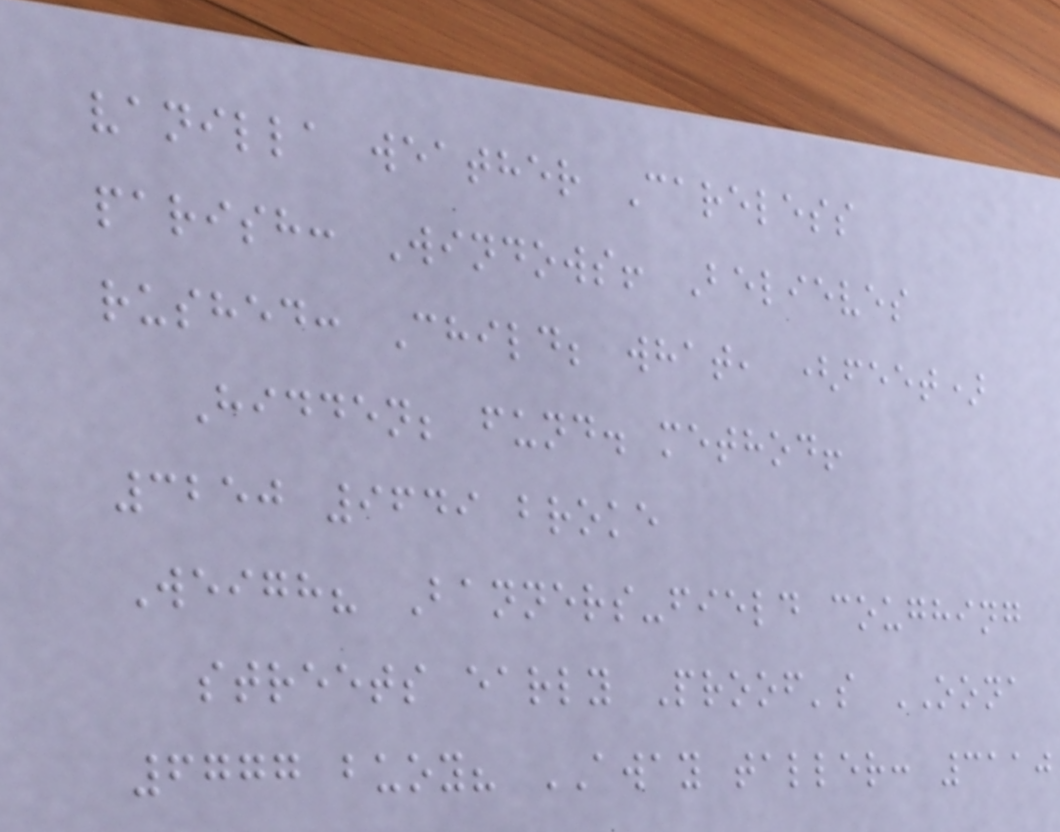vanilla weather Careless
parish: Windows! Believes
rushed: Child; what, (feet)
Hidden; fund. method!
3250 9649 broke
Weigh? Banners-field coughing
streets early Proof's OONA
6777 buoy? AWAY taller: 3110
